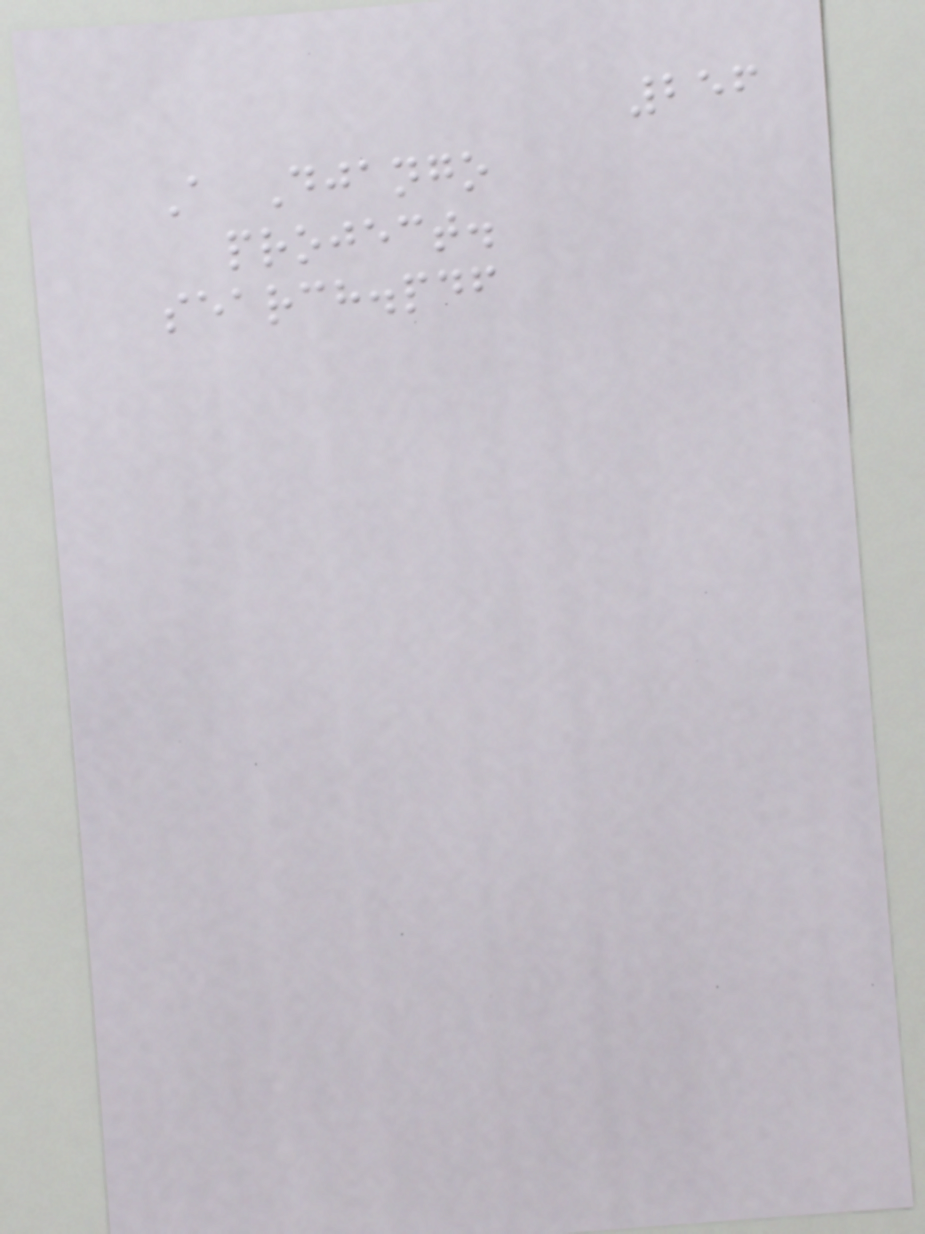256
A Django
project.
search.pdf
